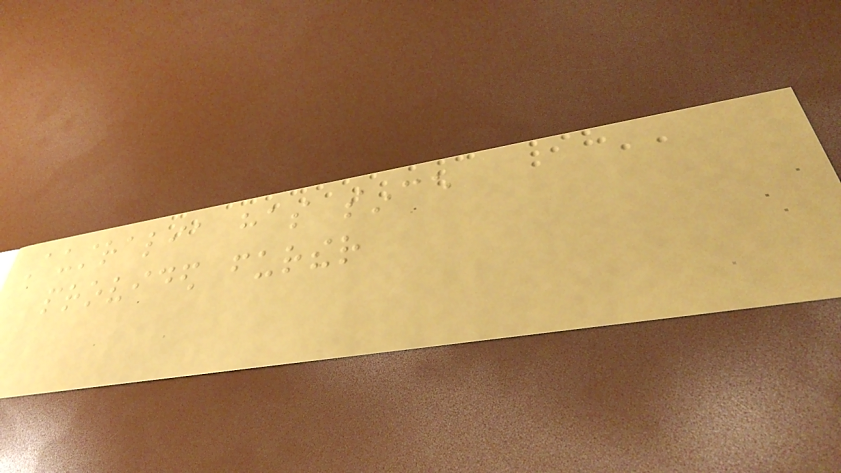Australia has since
provided further
